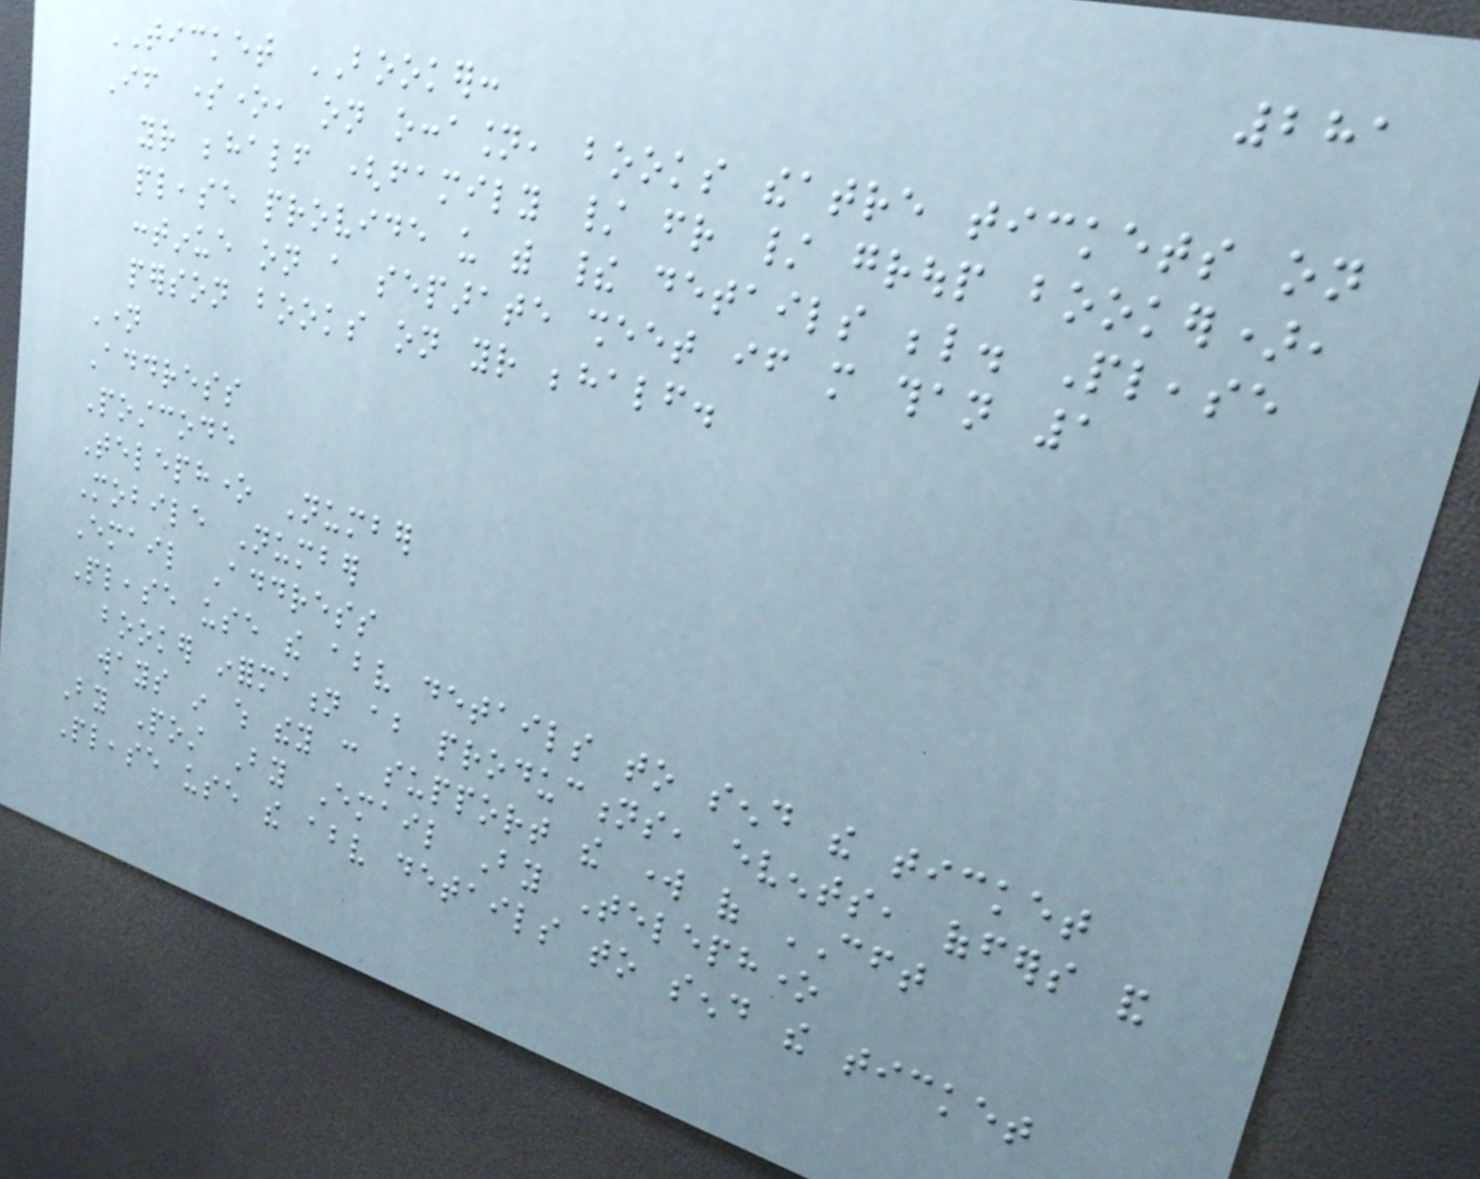281
TICKET BOOKER:
If someone, on occasion, books theatre tickets on
your behalf (family / friend / group booker),
please provide us with their details below. Please
continue on a separate sheet if more than 1
person books on your behalf.
Name
Address
Postcode
Telephone Number
Mobile Number
Email Address
Please use the above details to send the ticket
booker information about productions, events, offers and
ways in which they can support the work of CFT
By Post By Email By Telephone
Please use the above details to send the ticket
